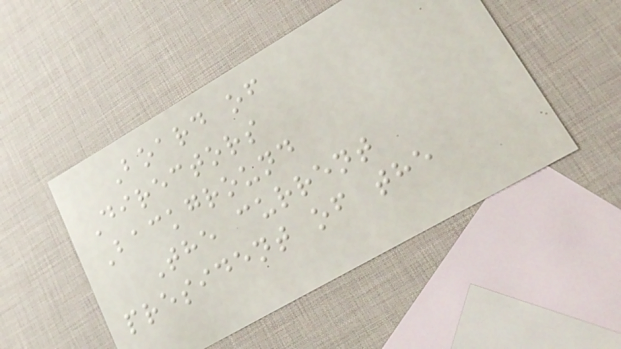Board of
Directors
Background
The current
president of the
